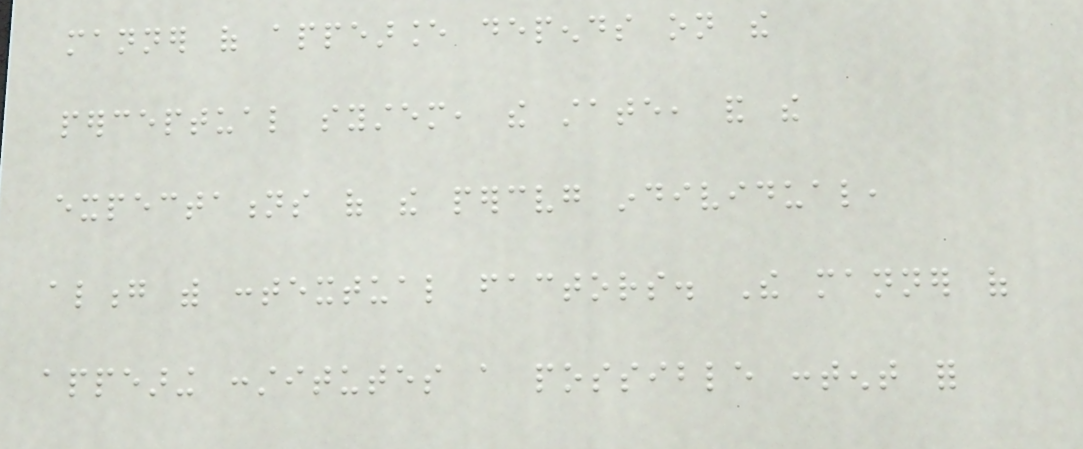manner of appearance depends on the
perceptual system, the state, and the
expectations of the perceiving individual,
along with contextual factors. The manner of
appearing constitutes a possible content for
